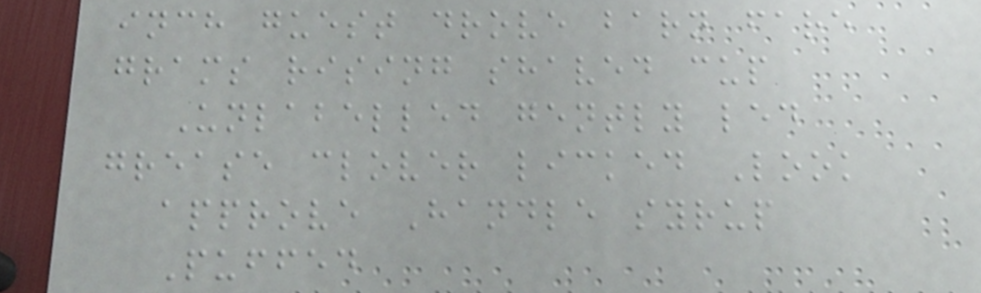inch guest drove barn fare
grams rising shaved cup
Unlabelled gently led
grease clover licked Look
approve Handle syrup
Puffed
